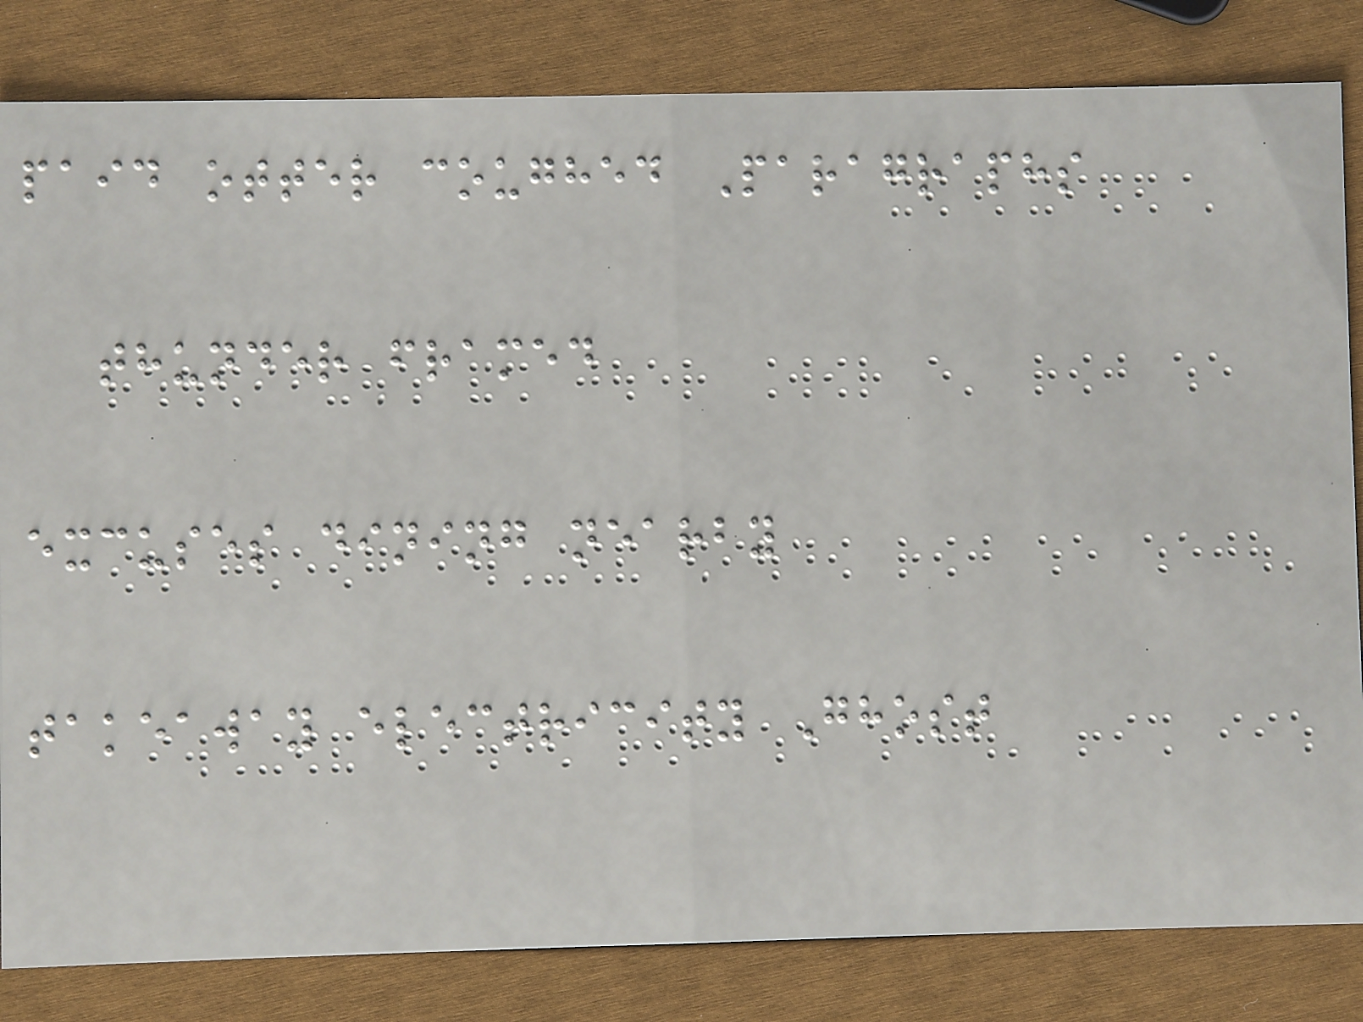paid otter coughed Paragraphs
thunder framed
excuses dining nearby
takeaway electricity Ghost
